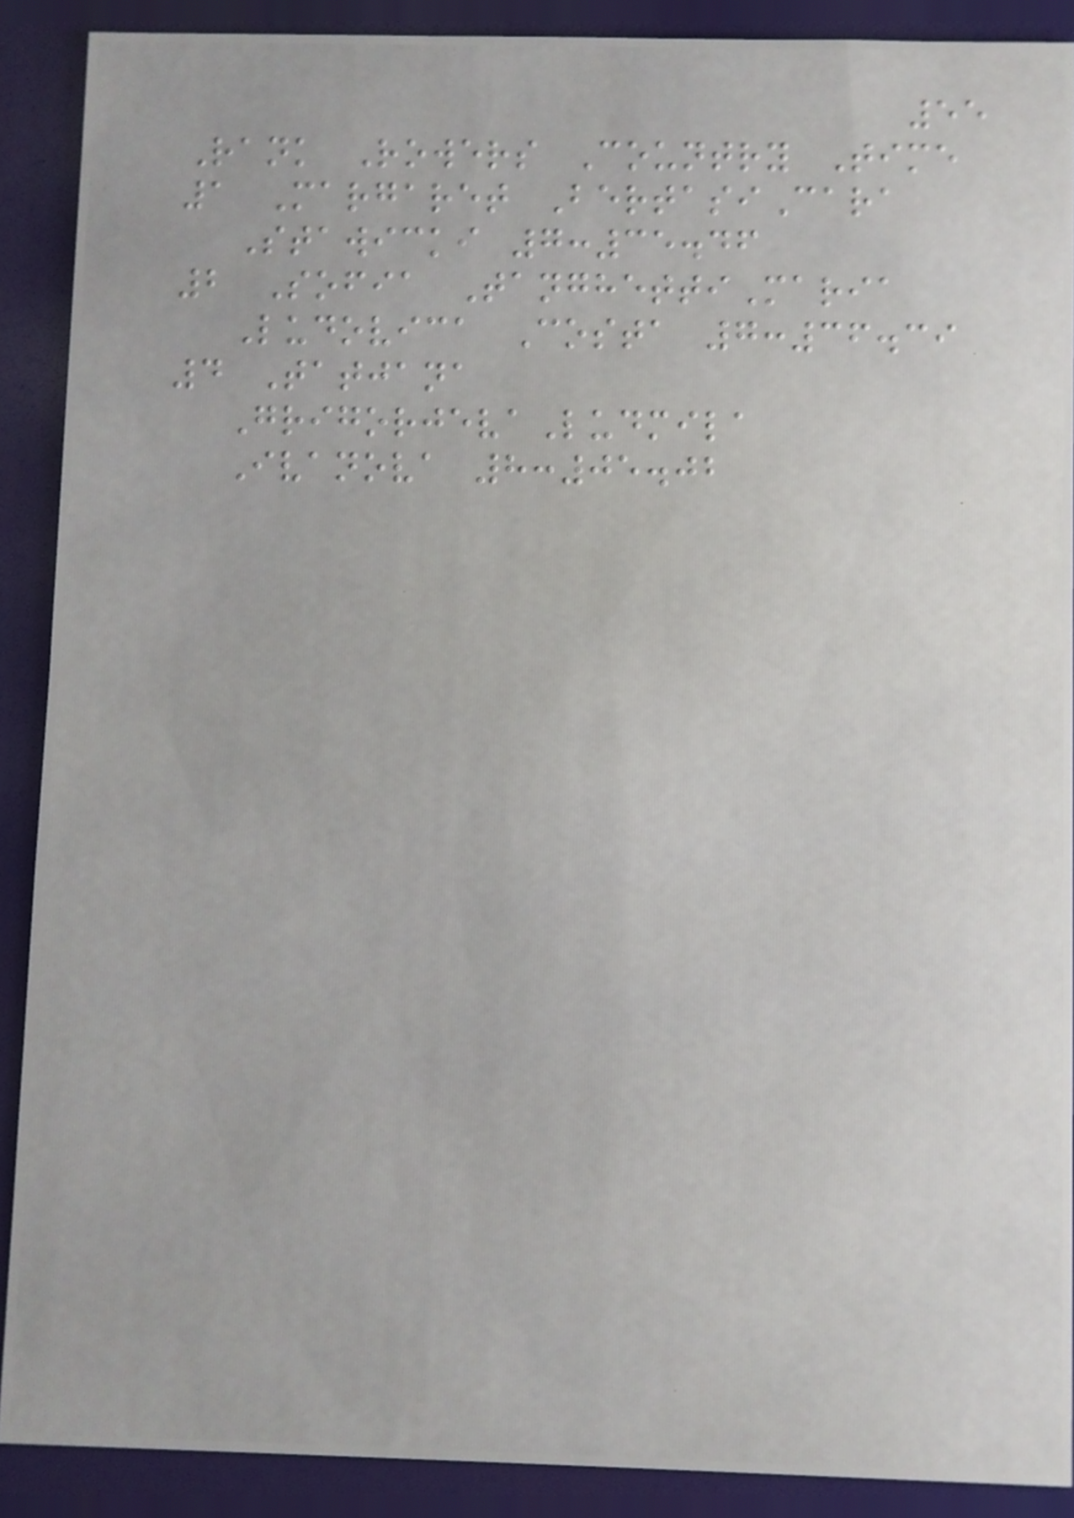55
Rank Rowers Country Time
1 Margaret BertasiCara
Stawicki 7:35.46
2 Sofia TanghettiMaria
Ludovica Costa 7:36.39
4 Tatjana
GrigorjevaLudmila
Ivanova 8:05.02
